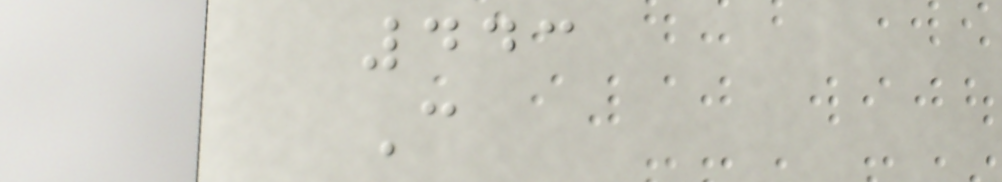443
C
